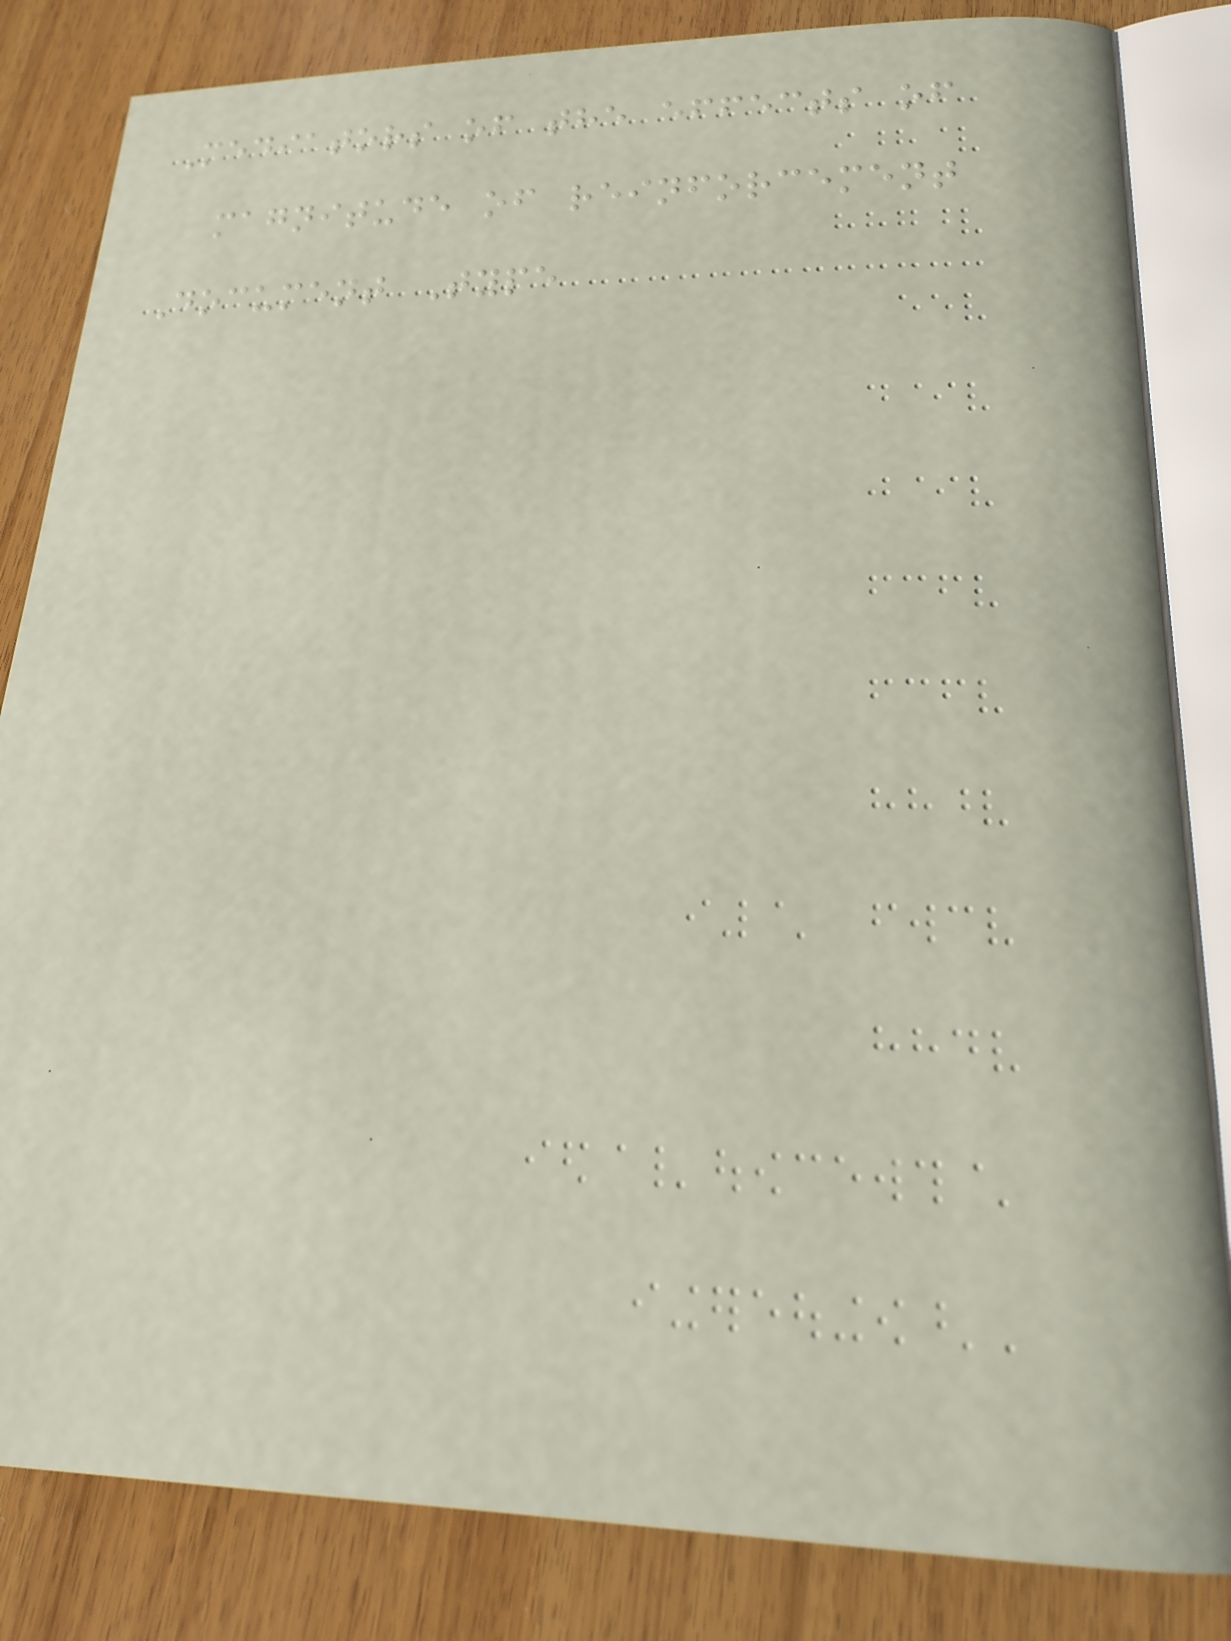Mediators of the effects of
magnitude of reinforcement
Document Type
